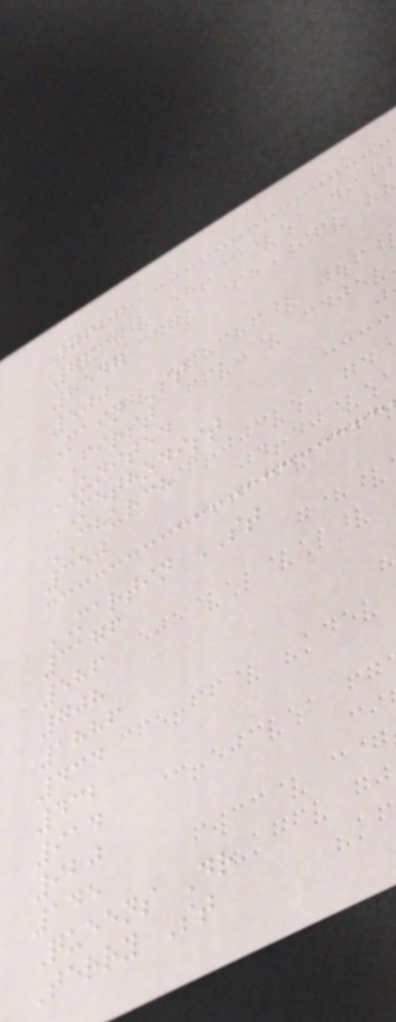7624
7630
8547
500
Main St
FIRST
UNITED
METHODIST
CHURCH
350
MARTIN ST
3176
586
708
1886
434
432
914
920
145
Queens Dr
Terry St
